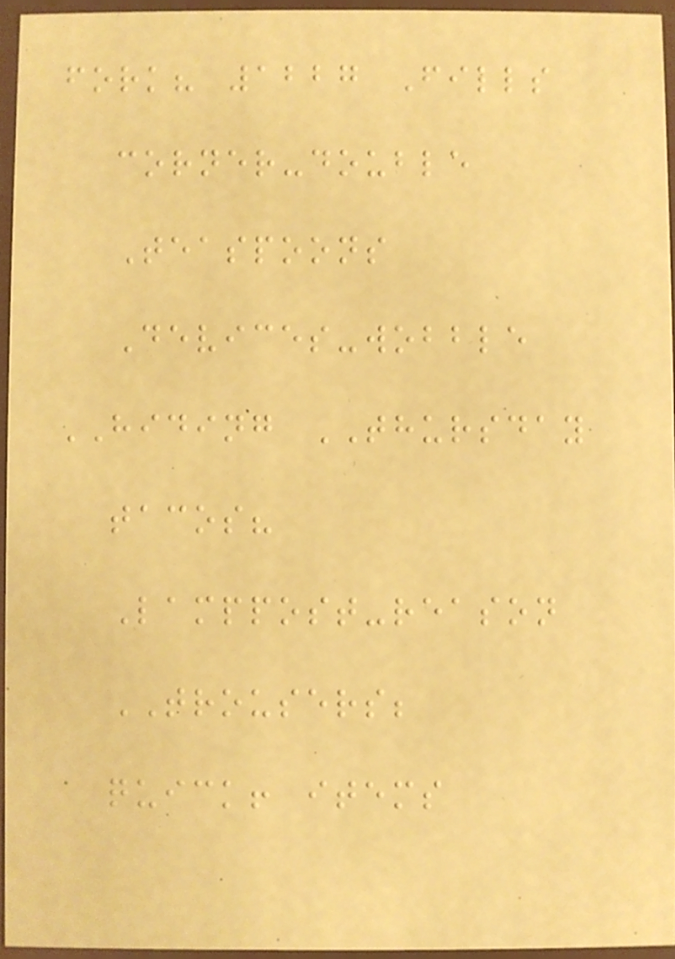fork? 1227 Fills
corner-double
Teaspoons
Devices-wobble
HIDING THURSDAY
tacos?
Lamppost-reason
TROUSERS;
quick! items
